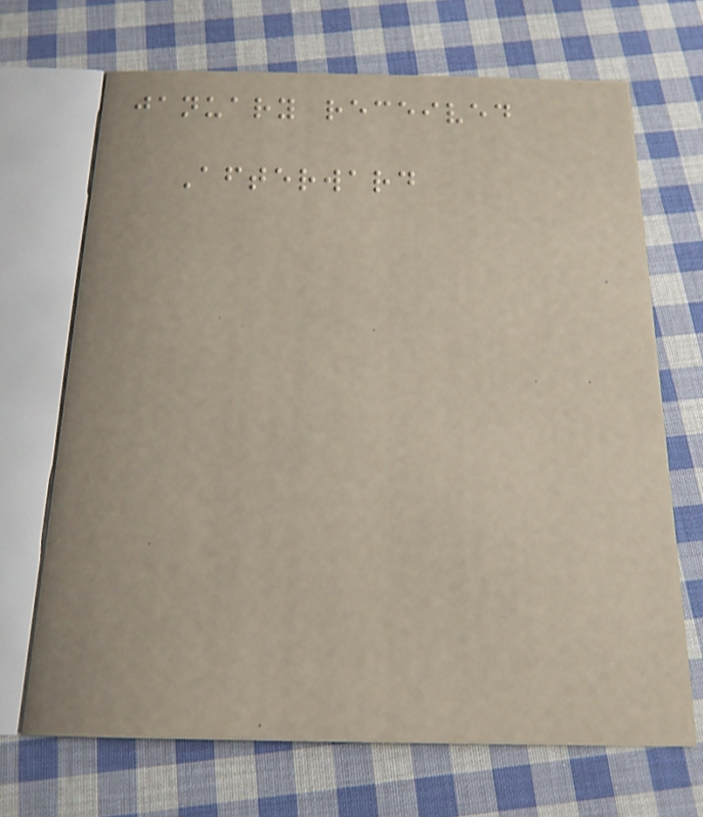january received
Afterward
